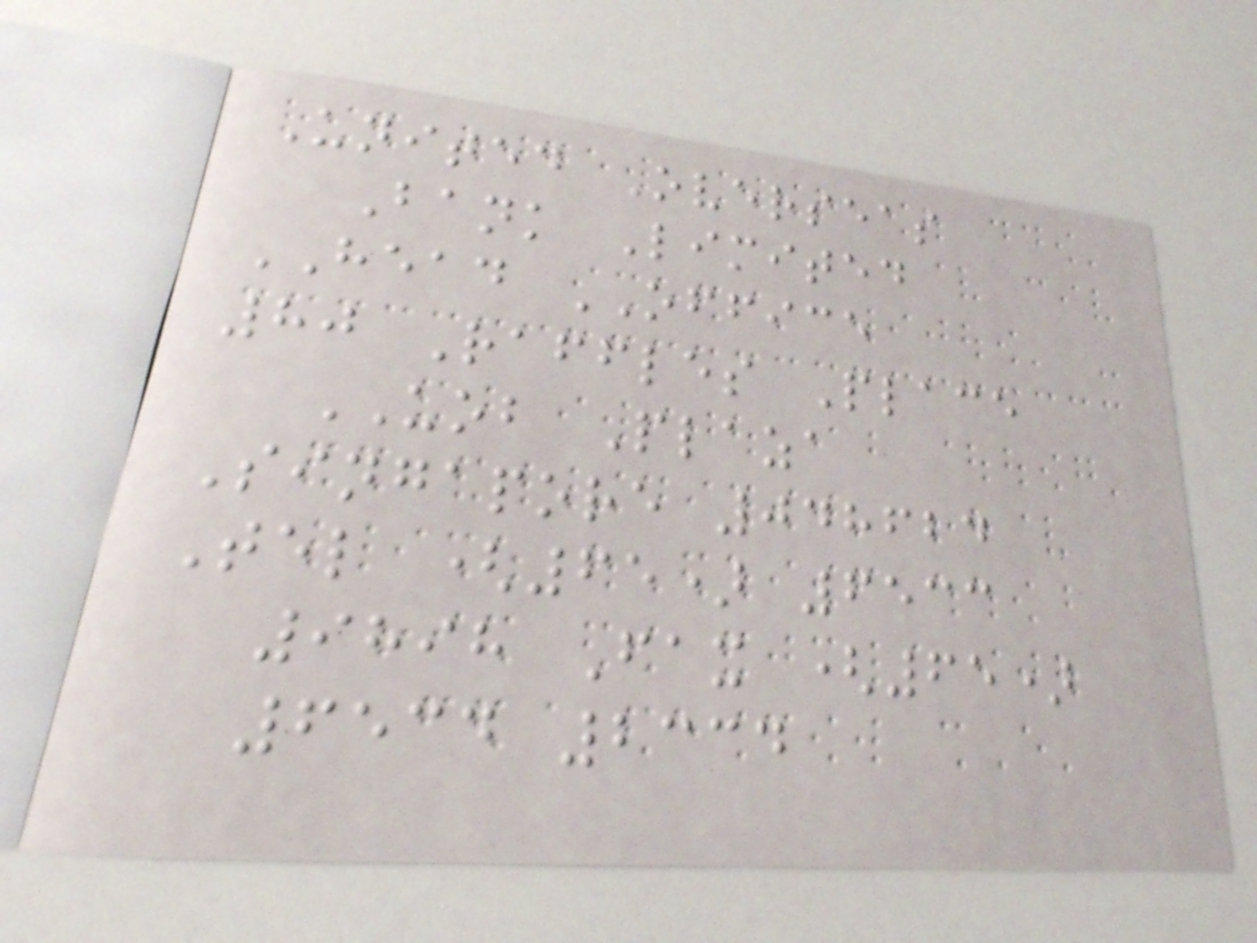United Overseas
Bank Limited
HEAD OFFICE
80 Raffles Place
UOB Plaza
Singapore 048624
Tel (65) 6533
9898 Fax (65)
6534 2334
